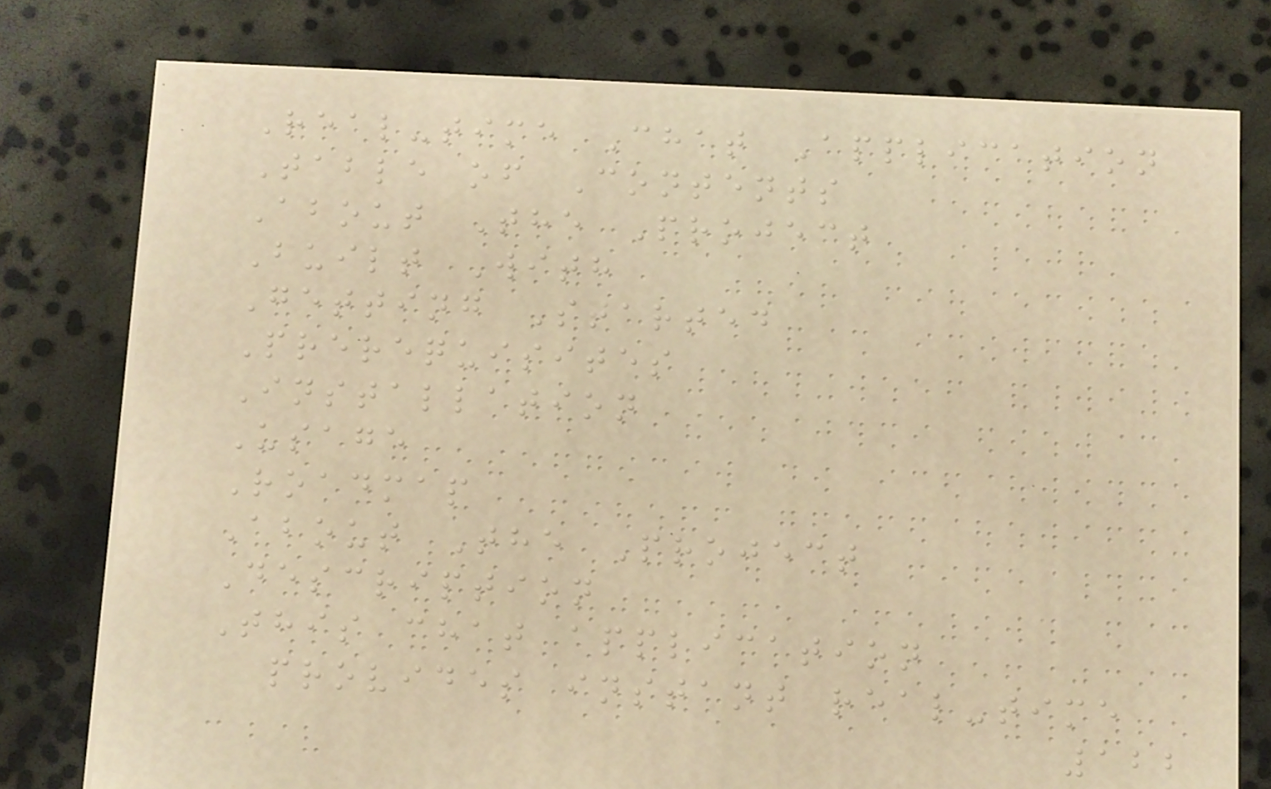Real-time Chat Application
Table of Contents
About The Project
Built With
Getting Started
Prerequisites
Installation
Usage
Roadmap
About The Project
Description
This chat application
provides instant real-time
122
